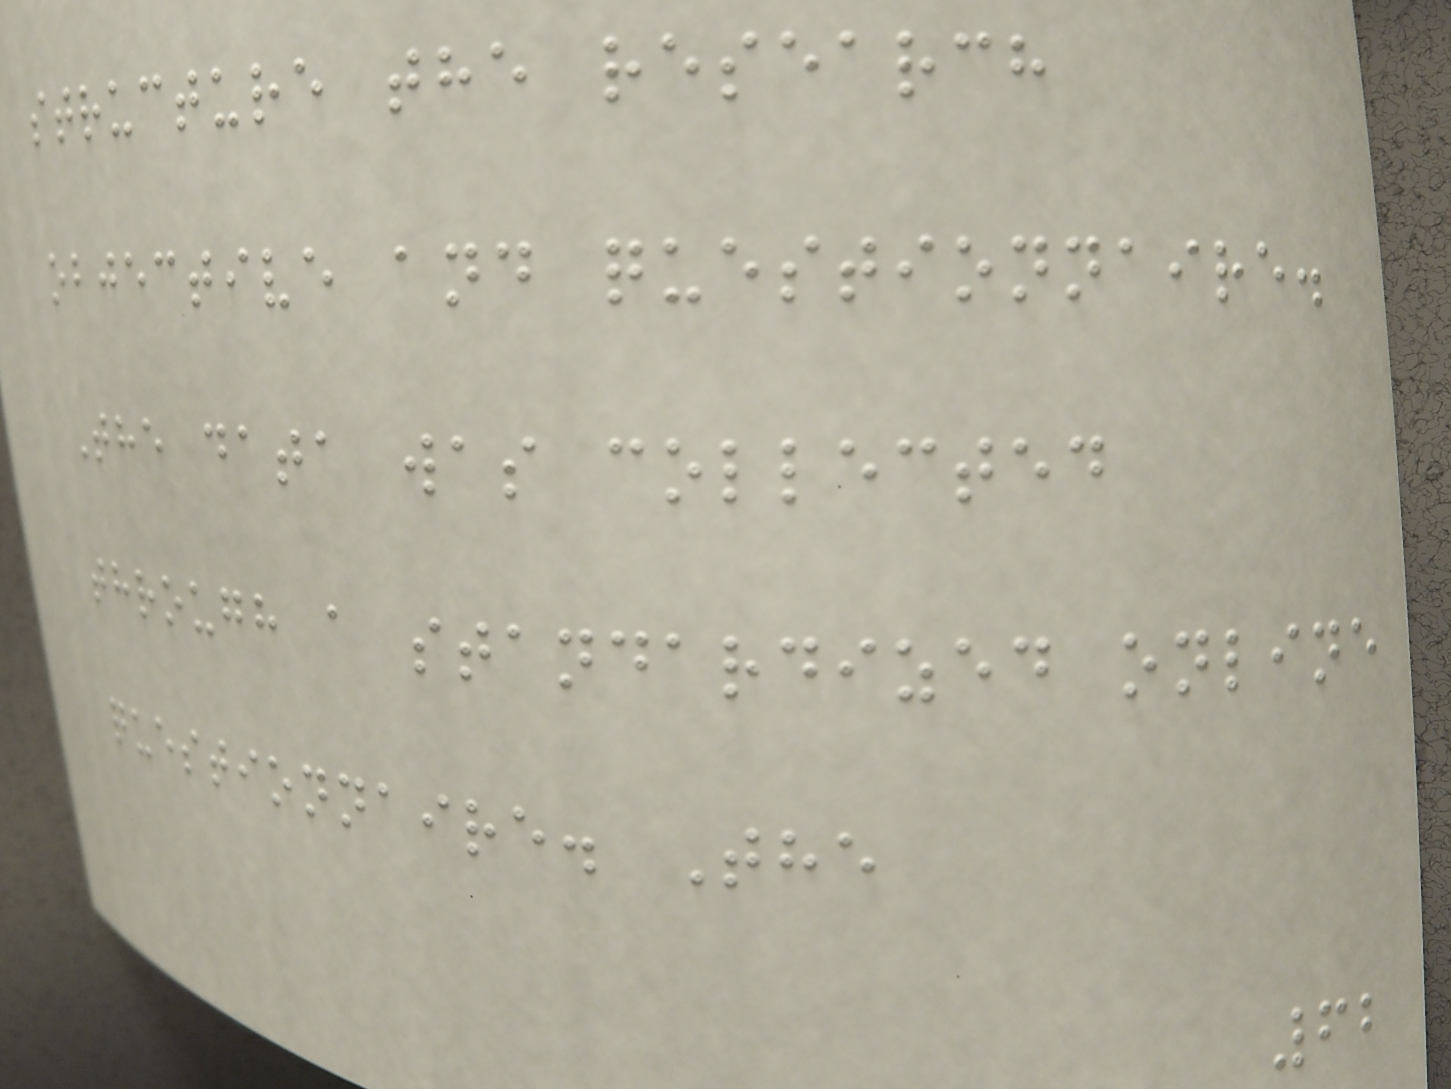structure the research
objective and questionnaire.
The data was collected
through a standardized online
questionnaire. The
62
